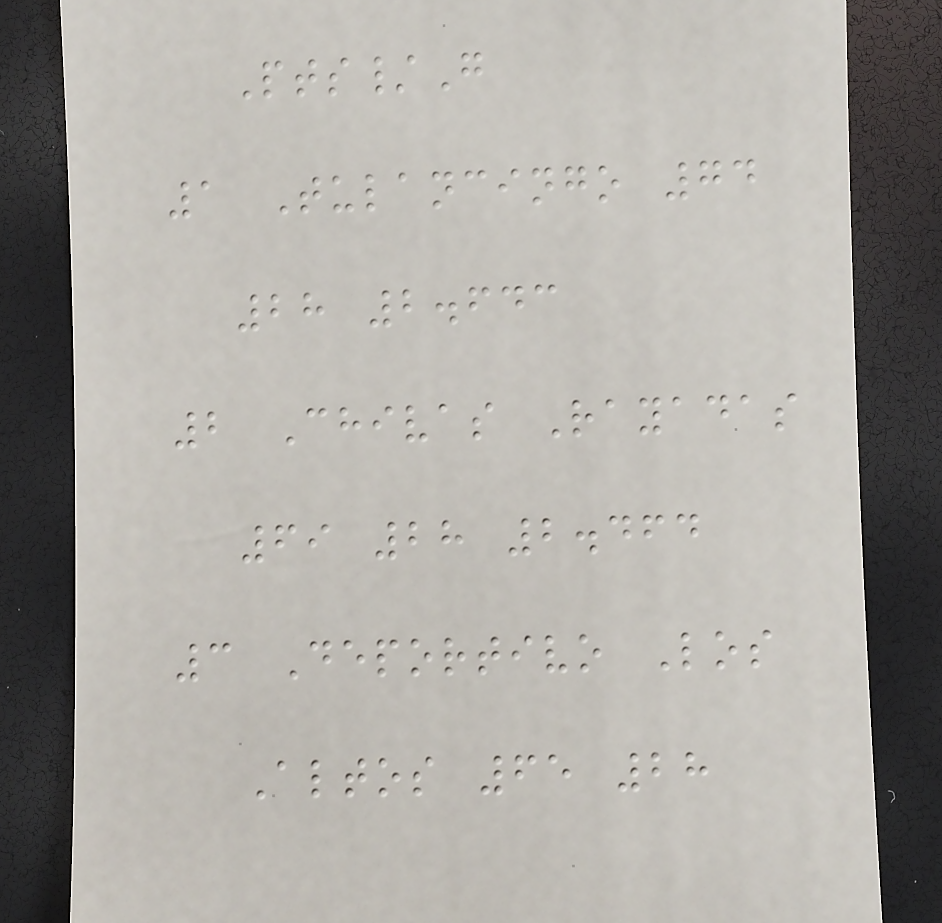Pts/G
1 Tulancingo 74
28 2.643
2 Chivas Rayadas
69 28 2.464
3 Deportivo Los
Altos 65 28
